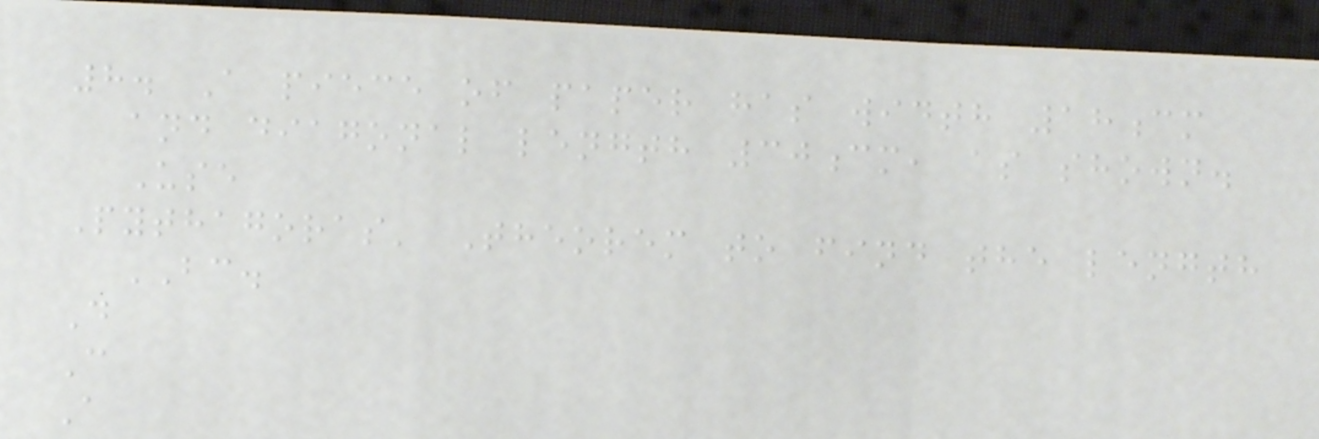8. A piece of paper has width 18cm
and diagonal length 30cm, as shown.
Use
Pythagoras' Theorem to find the length
BC.
D
C
A
